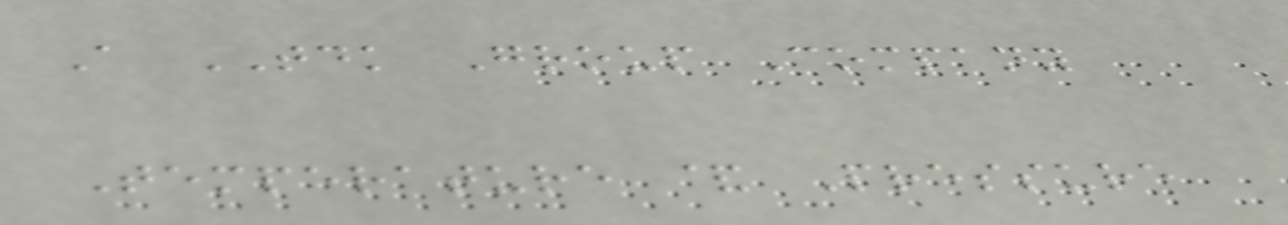A TDK Group Company
Temperature & Pressure
